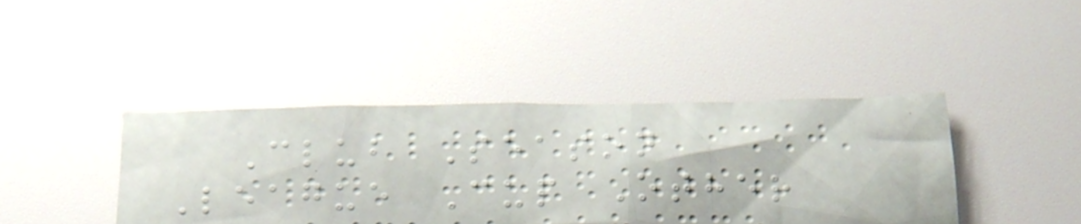Club Season
League Cup Other
